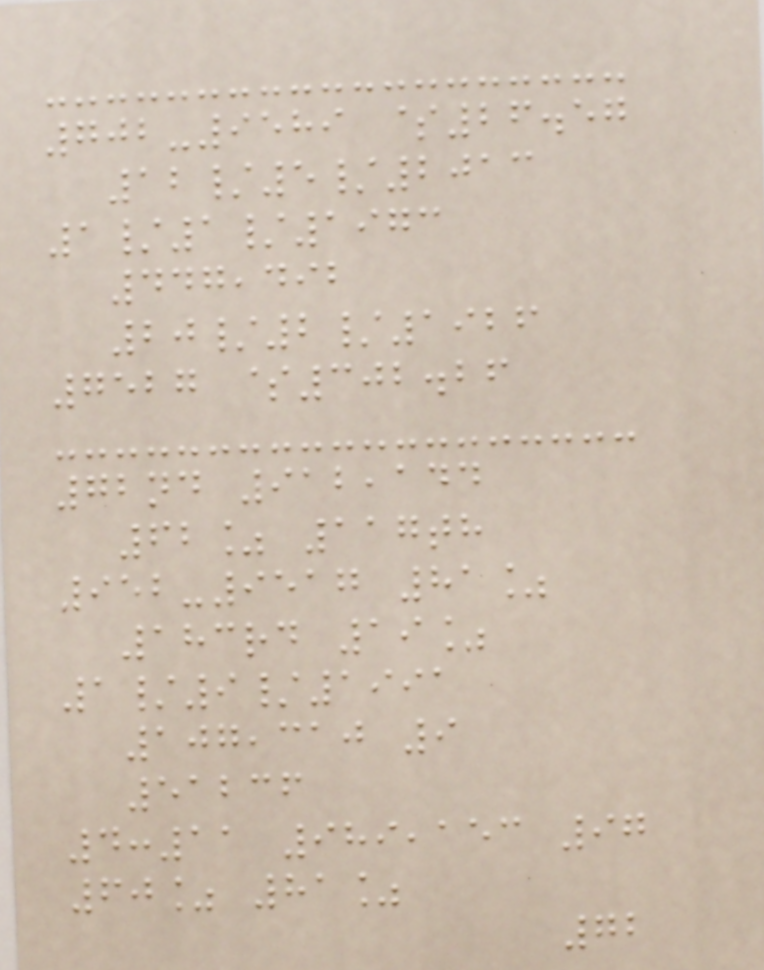702-9589 $26.57
12/5/2013
1/1/1973
447,492
20/2/1926
7527 $302.26
72nd 912,144
62% 117th
952-9517 81%
183rd 19%
1/9/1991
107,310 9
51236
4:11 989,153 97
60% 81%
72
